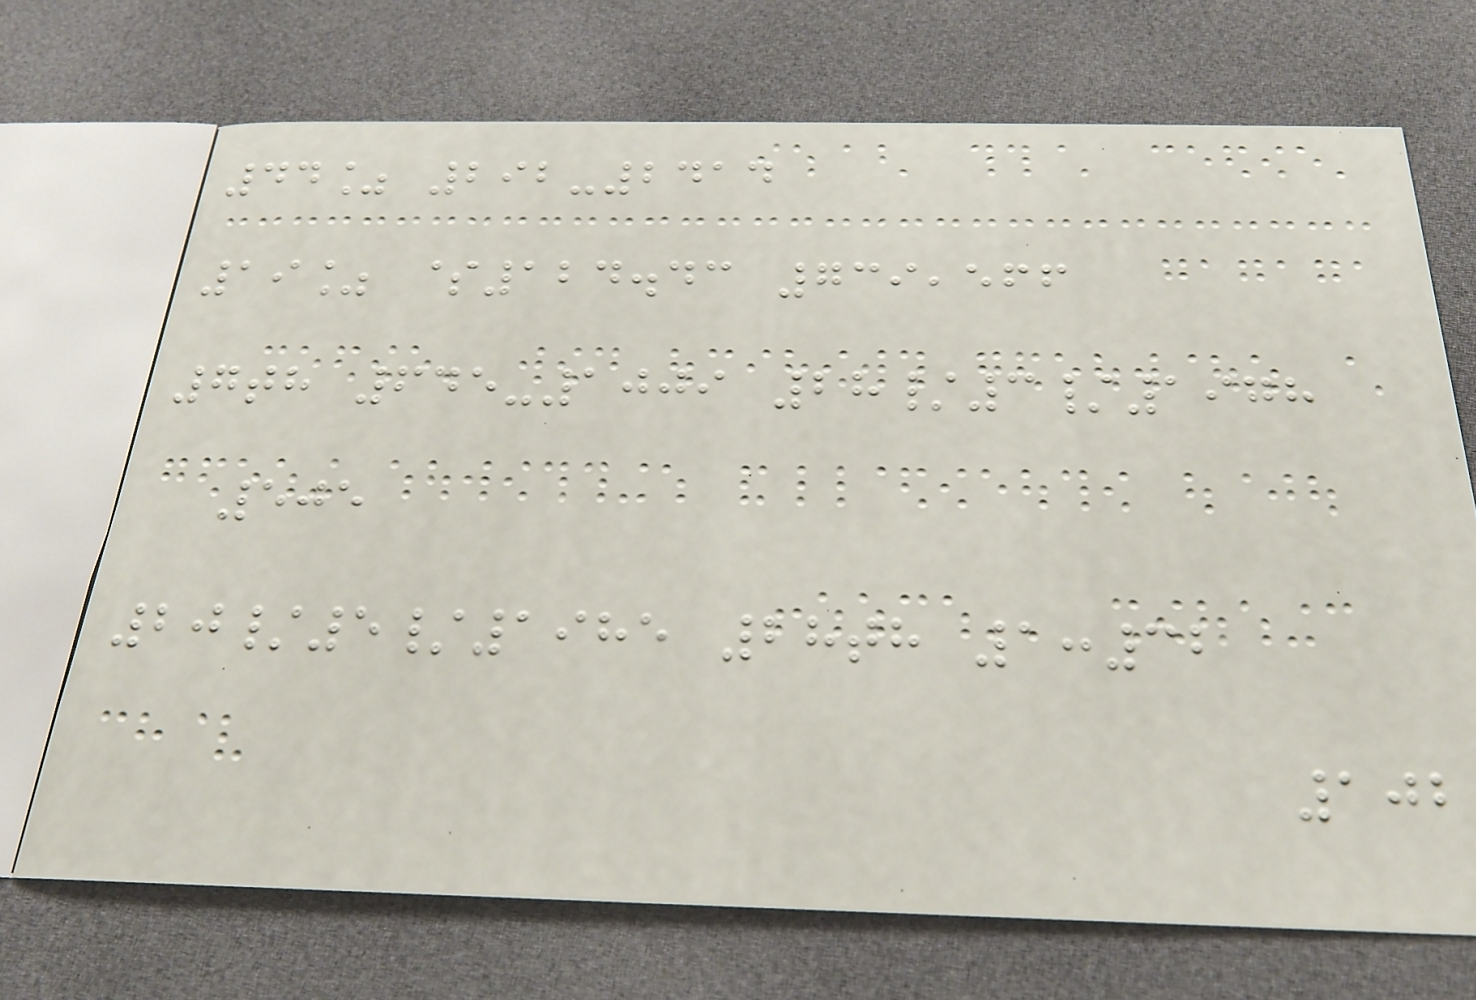44% 292-2414
19% $124.43 739,566
7th 645-1009 28/3/1978
505
20/5/1985 28th 1:32
102
